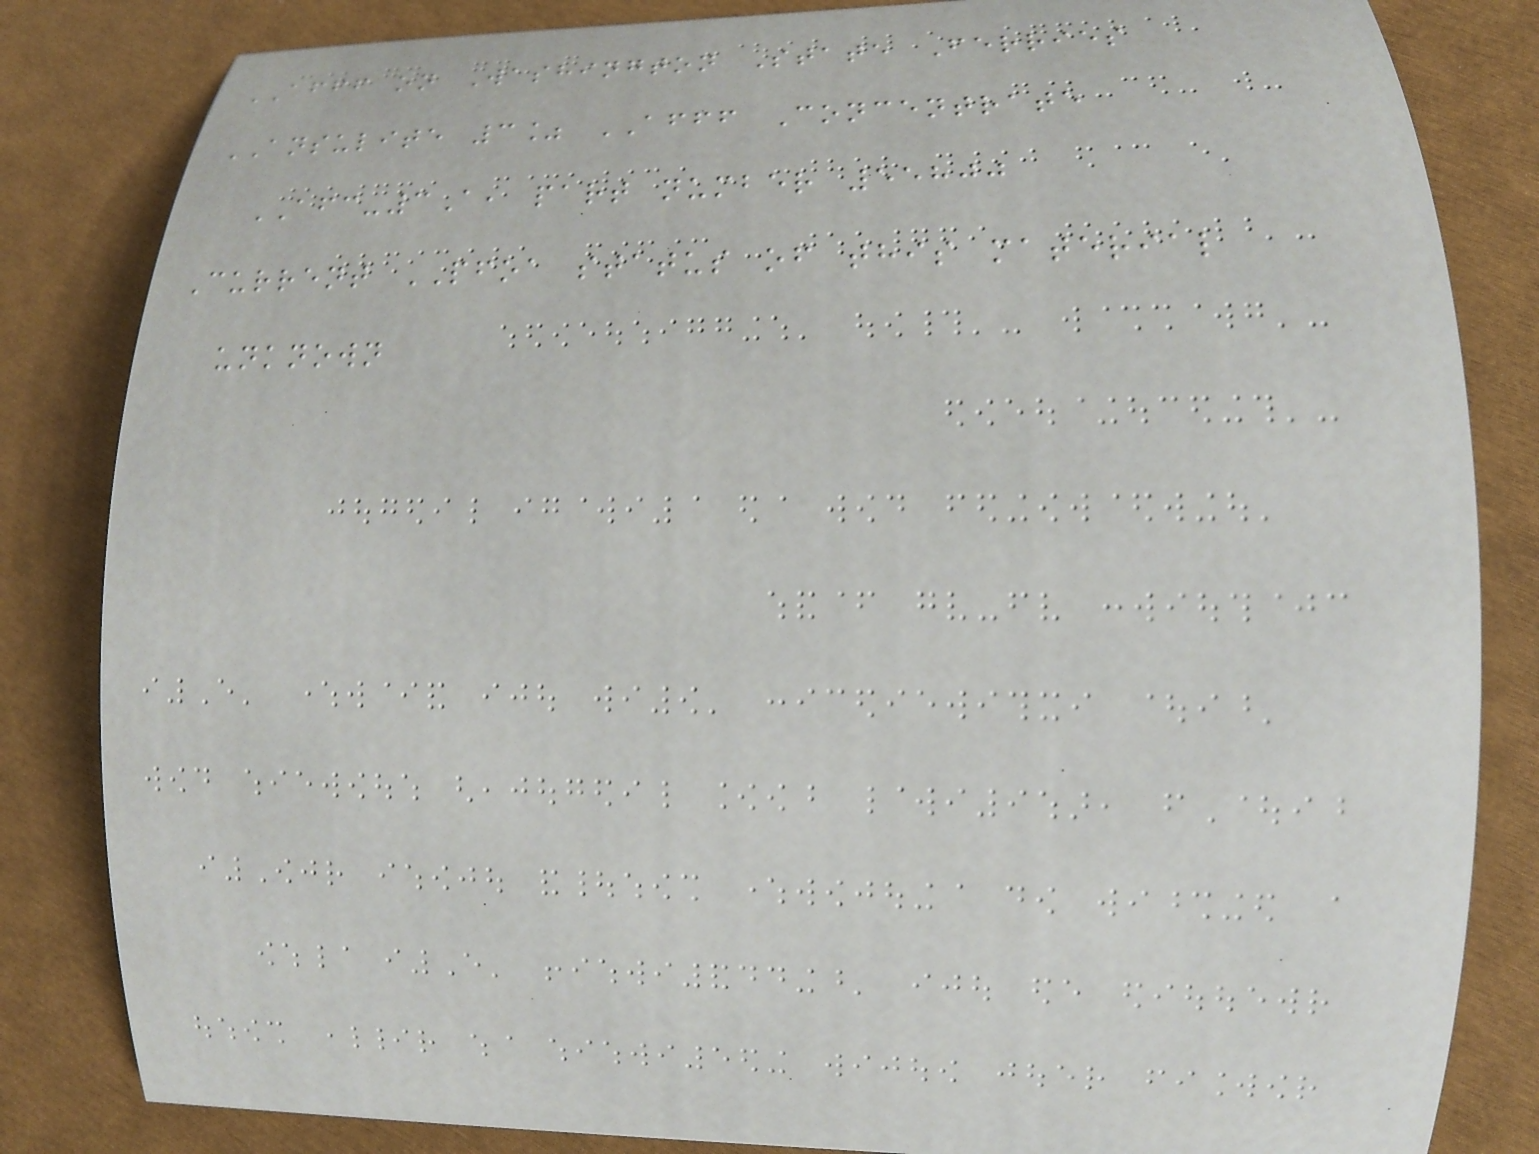AFFF on Washington State Ferries
ANSULITE 3% AFFF Concentrate
AFC-3A, part number 55800
Current PFOA status of this material
unknown
